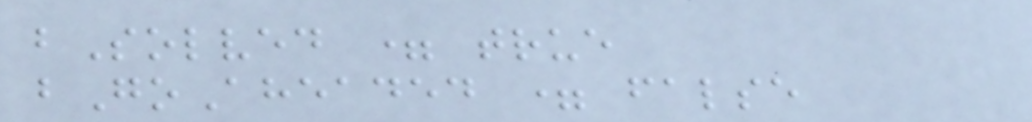bSolved = true
bGoAheaded = false
